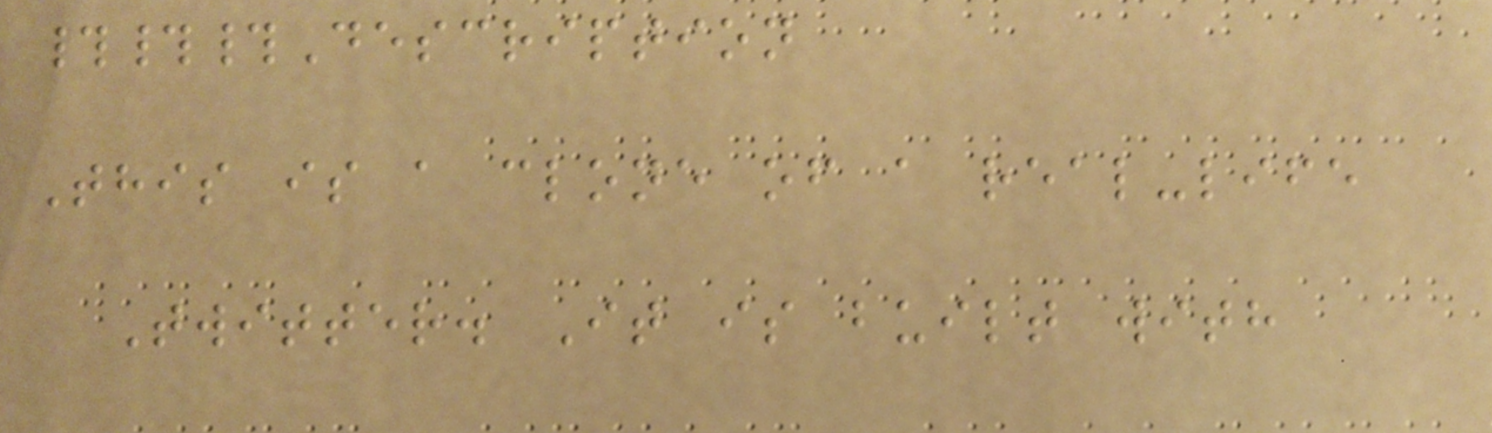###Description
This is a clone of a real-life
Twitter. It is built with
